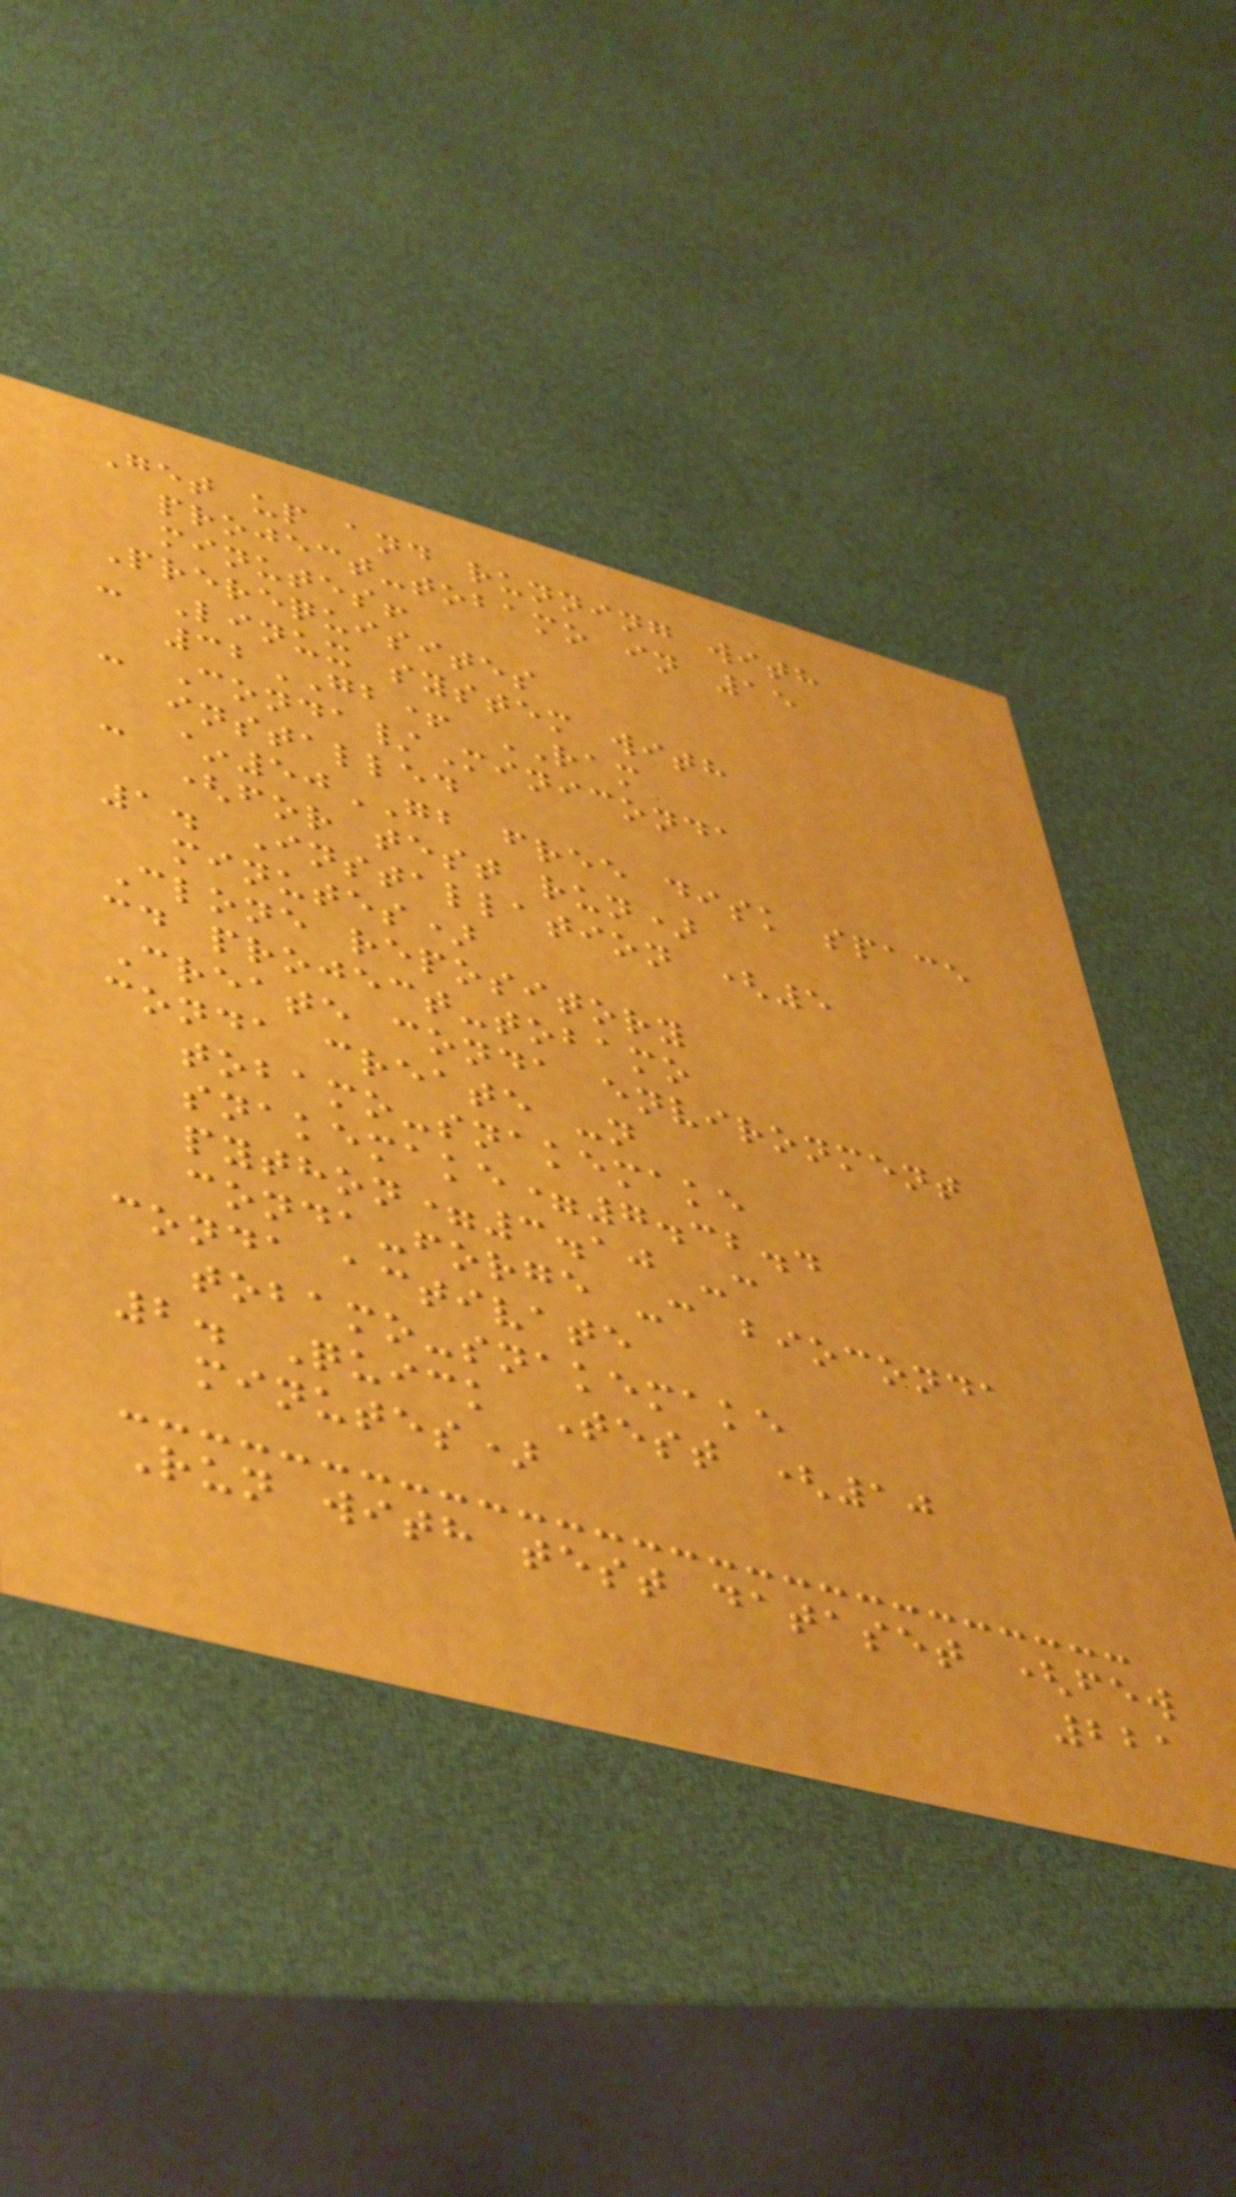Get up and running with
project-tobamo in 15
minutes!
Prerequisites
- Linux system with
32GB+ RAM
- Conda/Miniconda
installed
- ~50GB free disk space
(for test run)
1. Installation (5
minutes)
Clone repository
cd project-tobamo
Create conda environment
conda create -n
tobamo-snakemake
snakemake=7.32.4
python=3.10 -c
conda-forge -c bioconda
conda activate
tobamo-snakemake
2. Quick Test (10
minutes)
Run with test dataset (few
221
